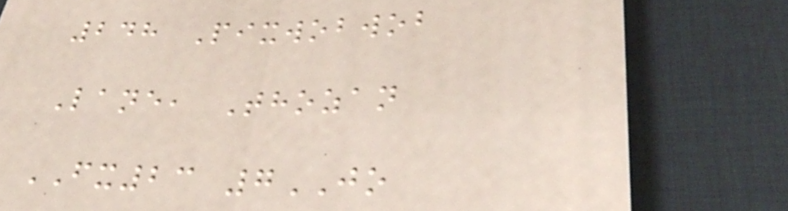248 Pixwobwob
Lane, Thozan
FX23 7JO
